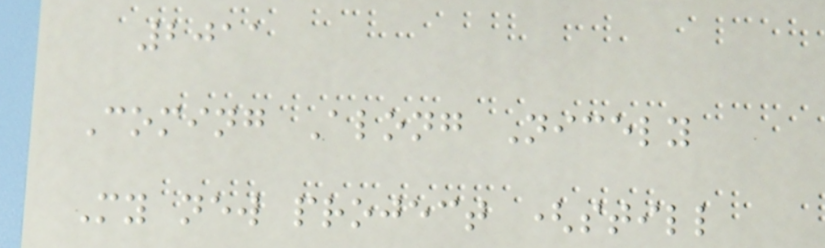2011
Coming Along Nicely
My new project (still
